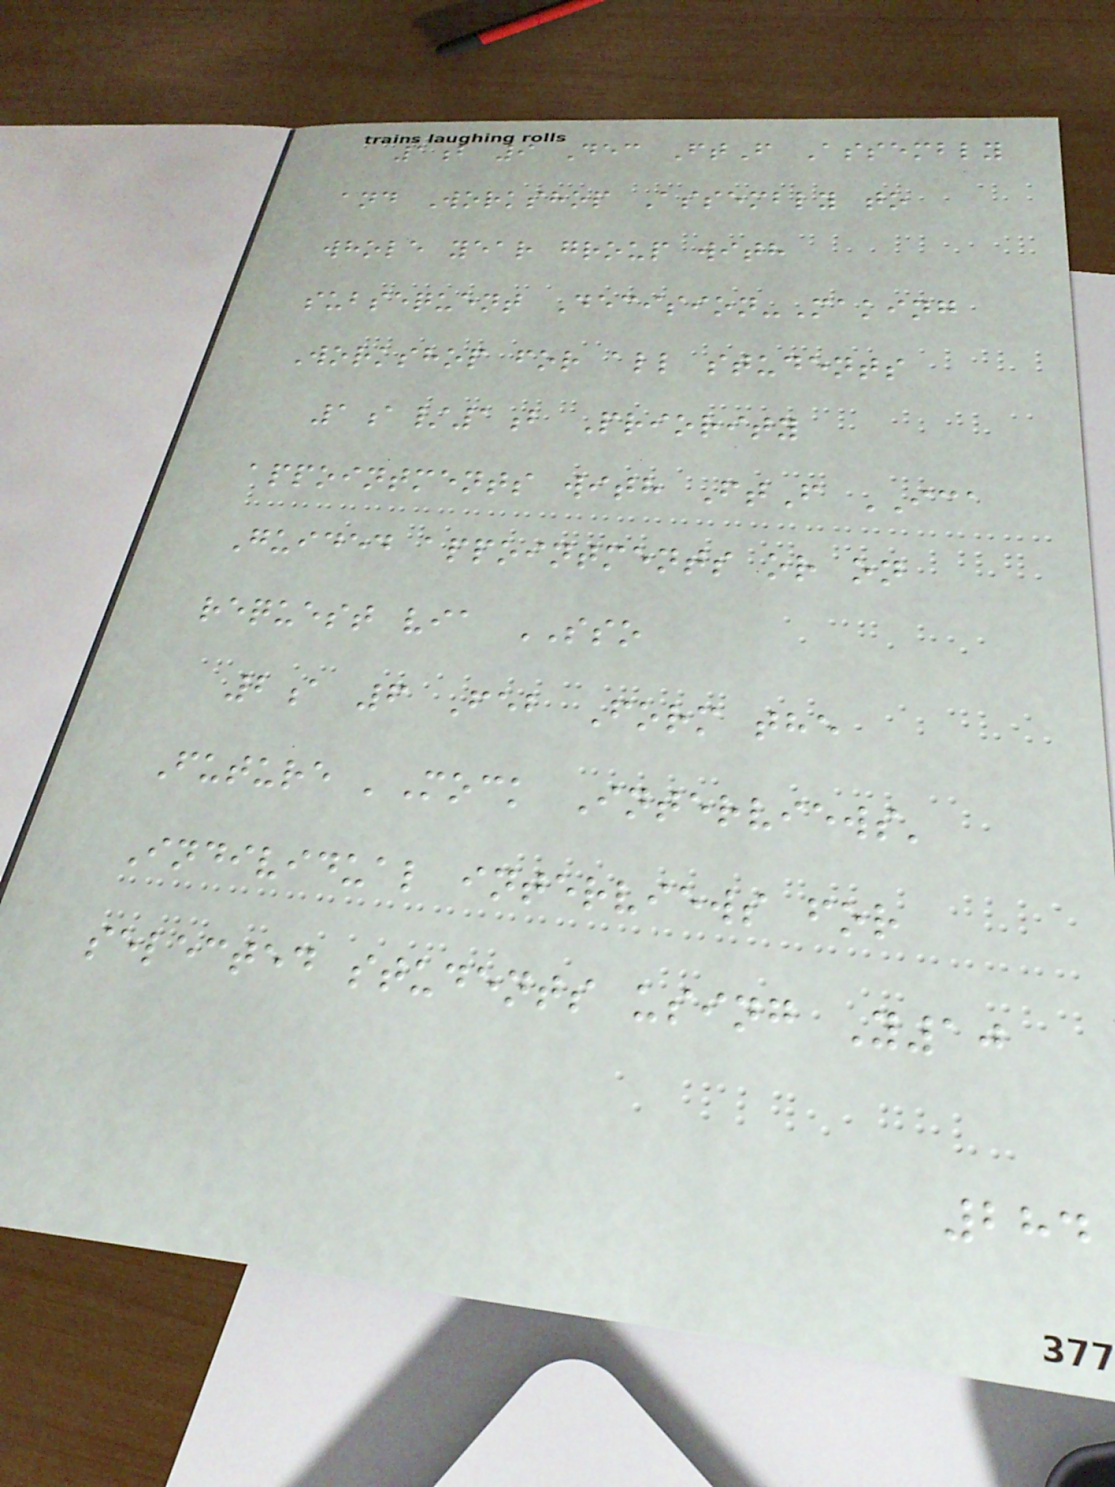1b 9 Dec FtF Assembly
and Workshop Assembly to
whole year group with
subsequent Decision-Making
Workshop for all students
1a/1b Priority
appointments with FtF ICA
Guided appointments or on
request via SSO
2a 6 Feb Form the
Future 'Mock Interviews'
Individual interviews for
selected students using Y10
284
